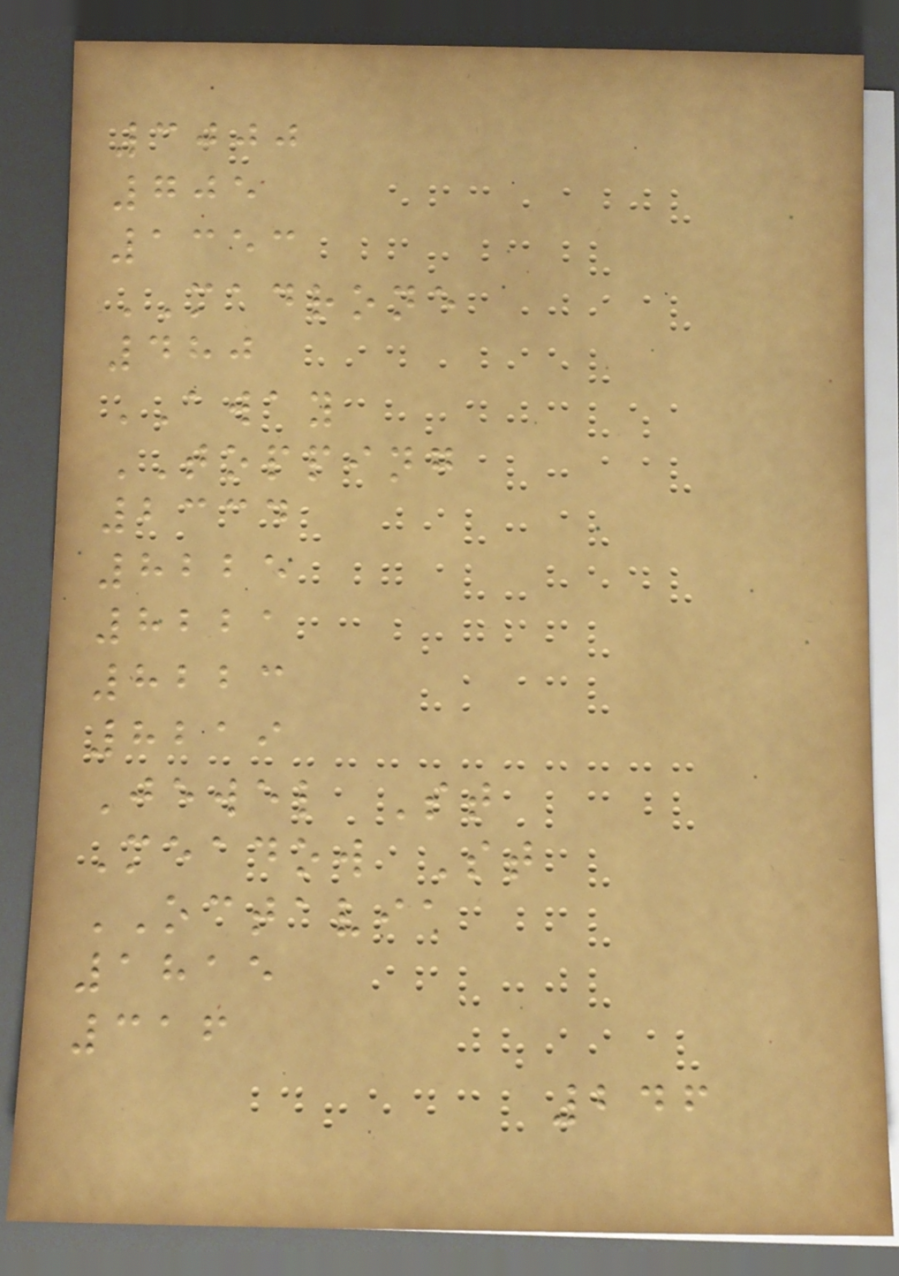3000
705
1353
MADRONE
480
AWAY
TOPPING
2334
8225
8221
8223
8219
Jewel St
Meadow St
OCTAVIA
1815
316
246
